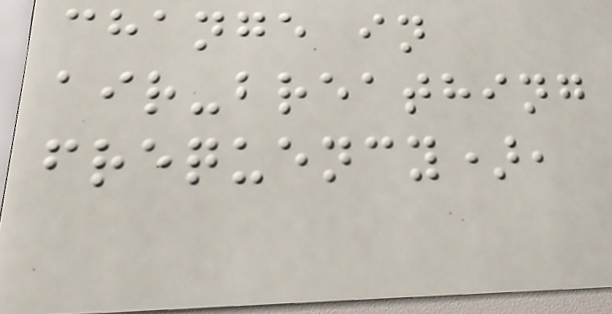change in
air-breathing
frequency),
